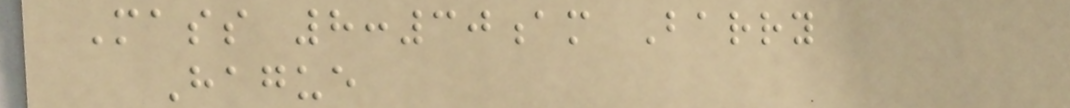Mass 8:30am Barry
Hague
